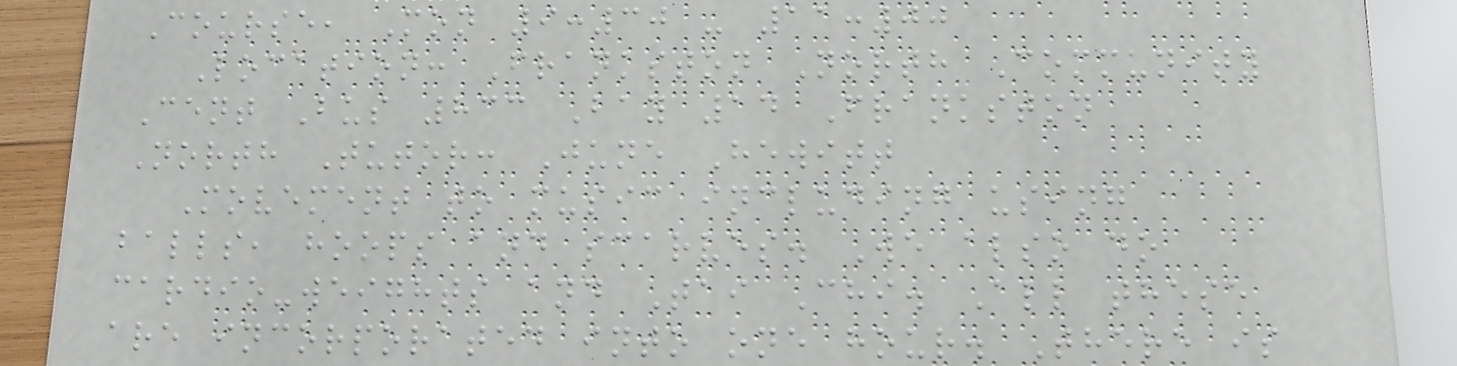Course, Mon 9:30 - 11:00
Location: Frankston North Community
Cent Bus 833 Bay 14 Frankston
North Tutor: June Hewitt
Movement to music including using
balls, hoops and scarves. We also do
cardio-weights and Tai Chi. All these
are incorporated into one hour. There is
